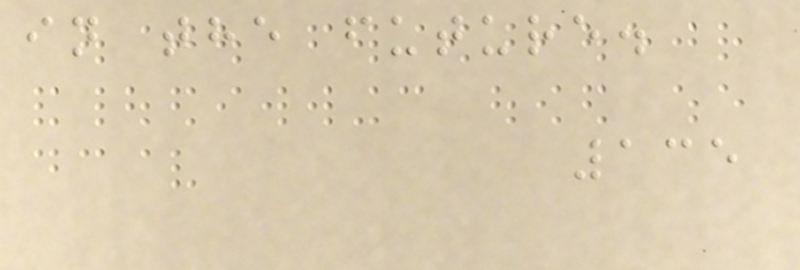in the future.
135
